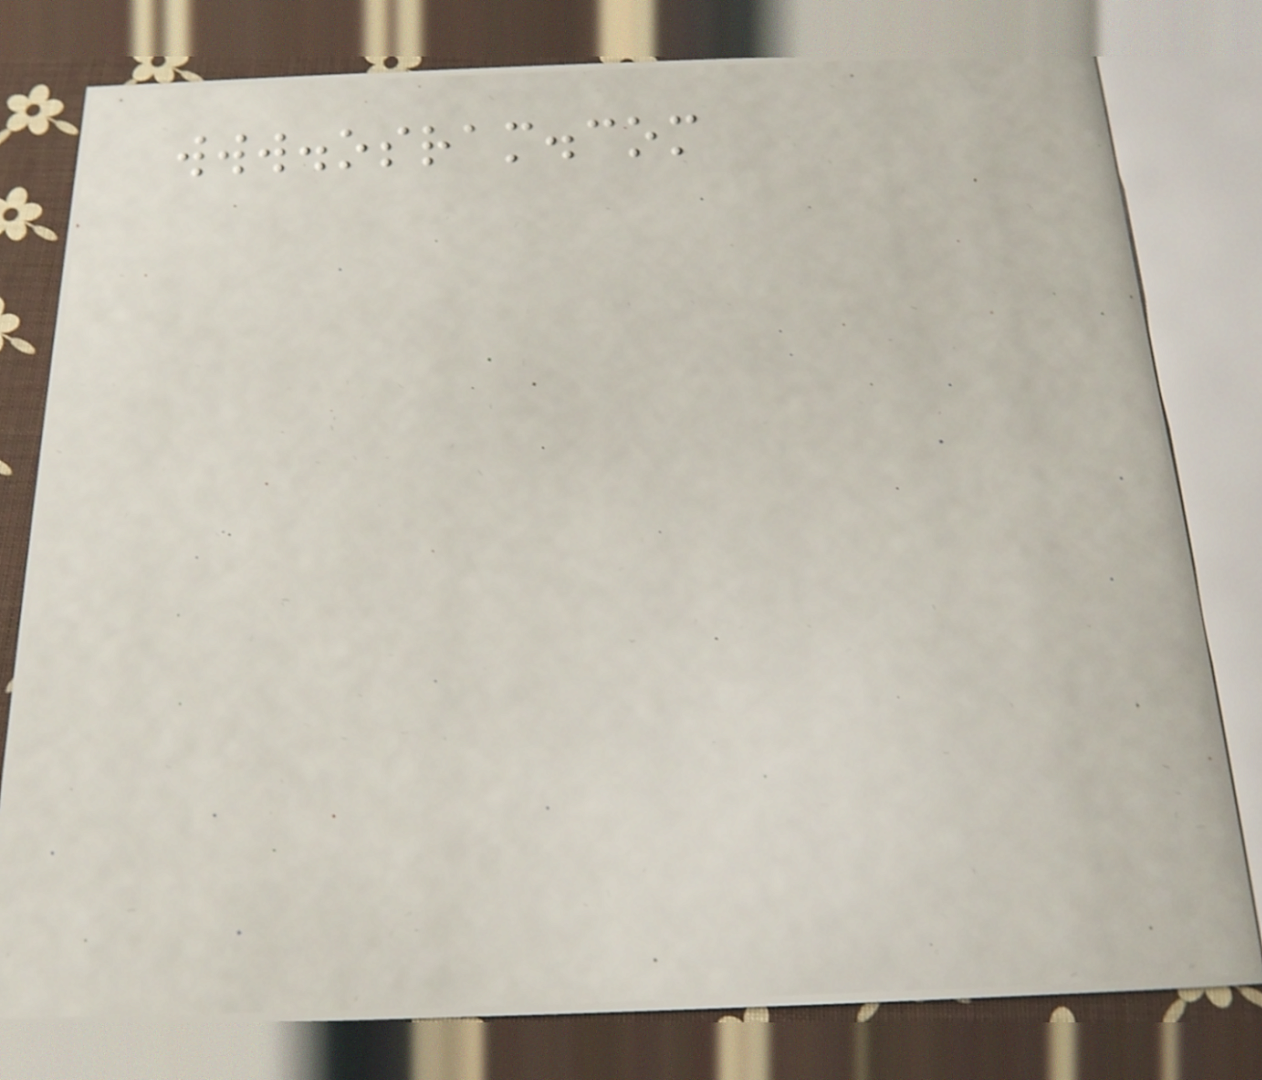www.osram.com
